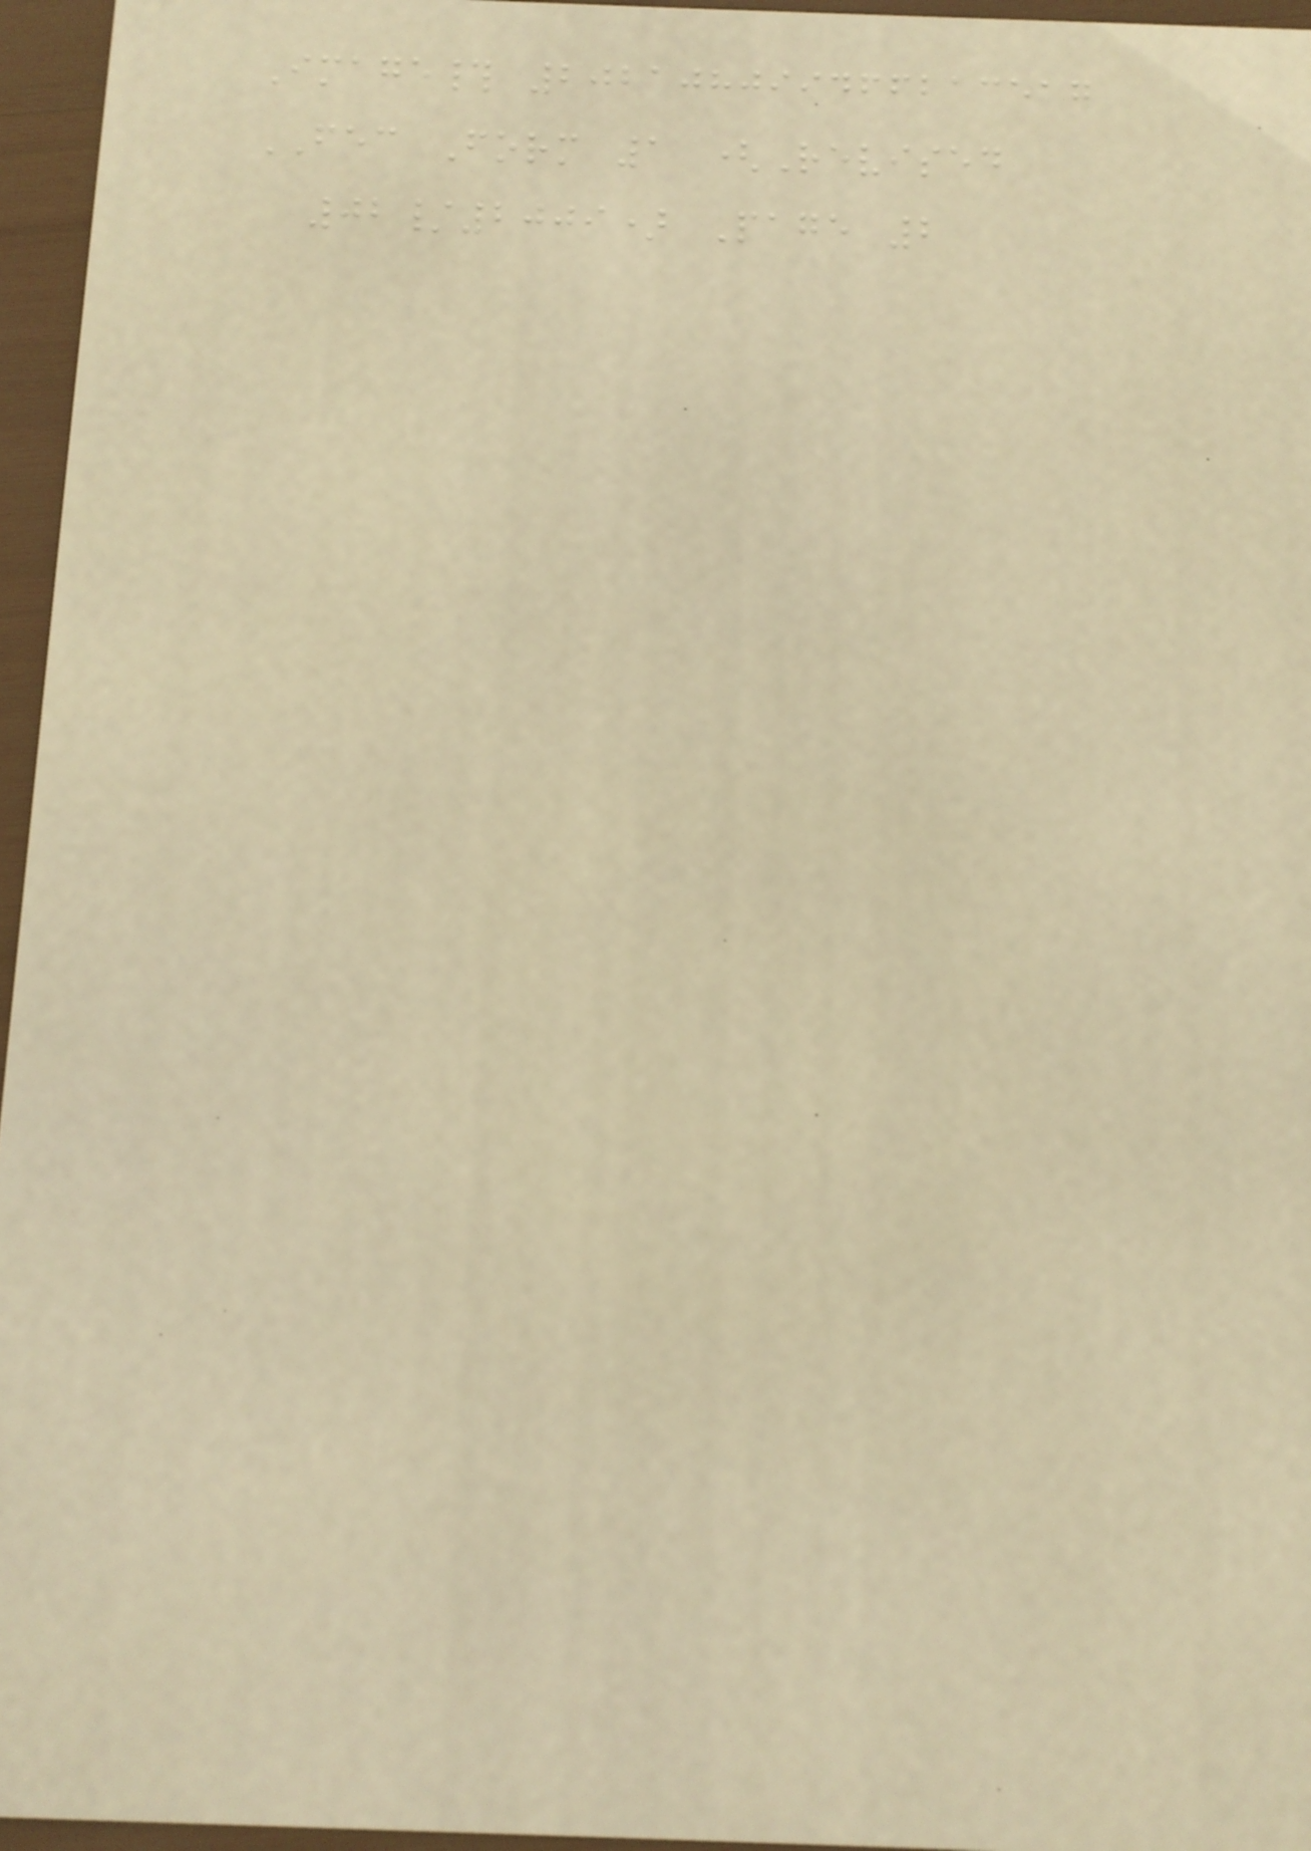Image# 202108099466213517
FEC Form 1 (Revised
02/2009) Page 2
